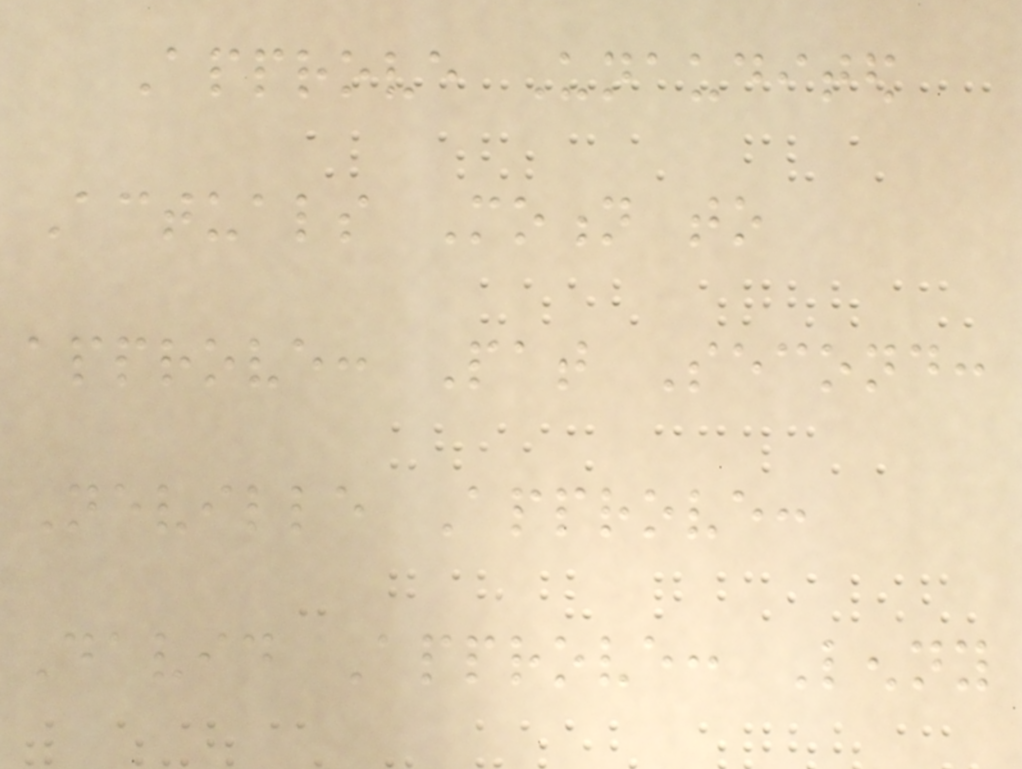Approve Unaudited
Actuals Motion to
approve: Pat Second:
Neville Approve:
David Approve: Lenny
